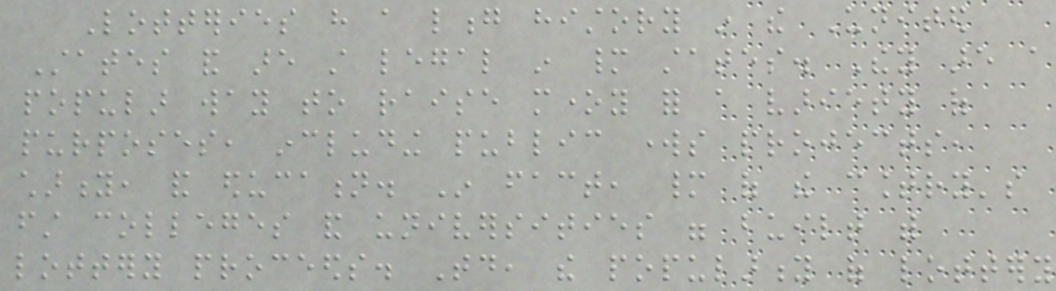Lotteries have a long history in the United
States and are still legal in many states. They are a
popular way to raise money for a variety of
purposes, including public works projects,
charity, and education. In fact, many of the country's
first colleges and universities were built with
lottery proceeds. Today, the popularity of lottery
